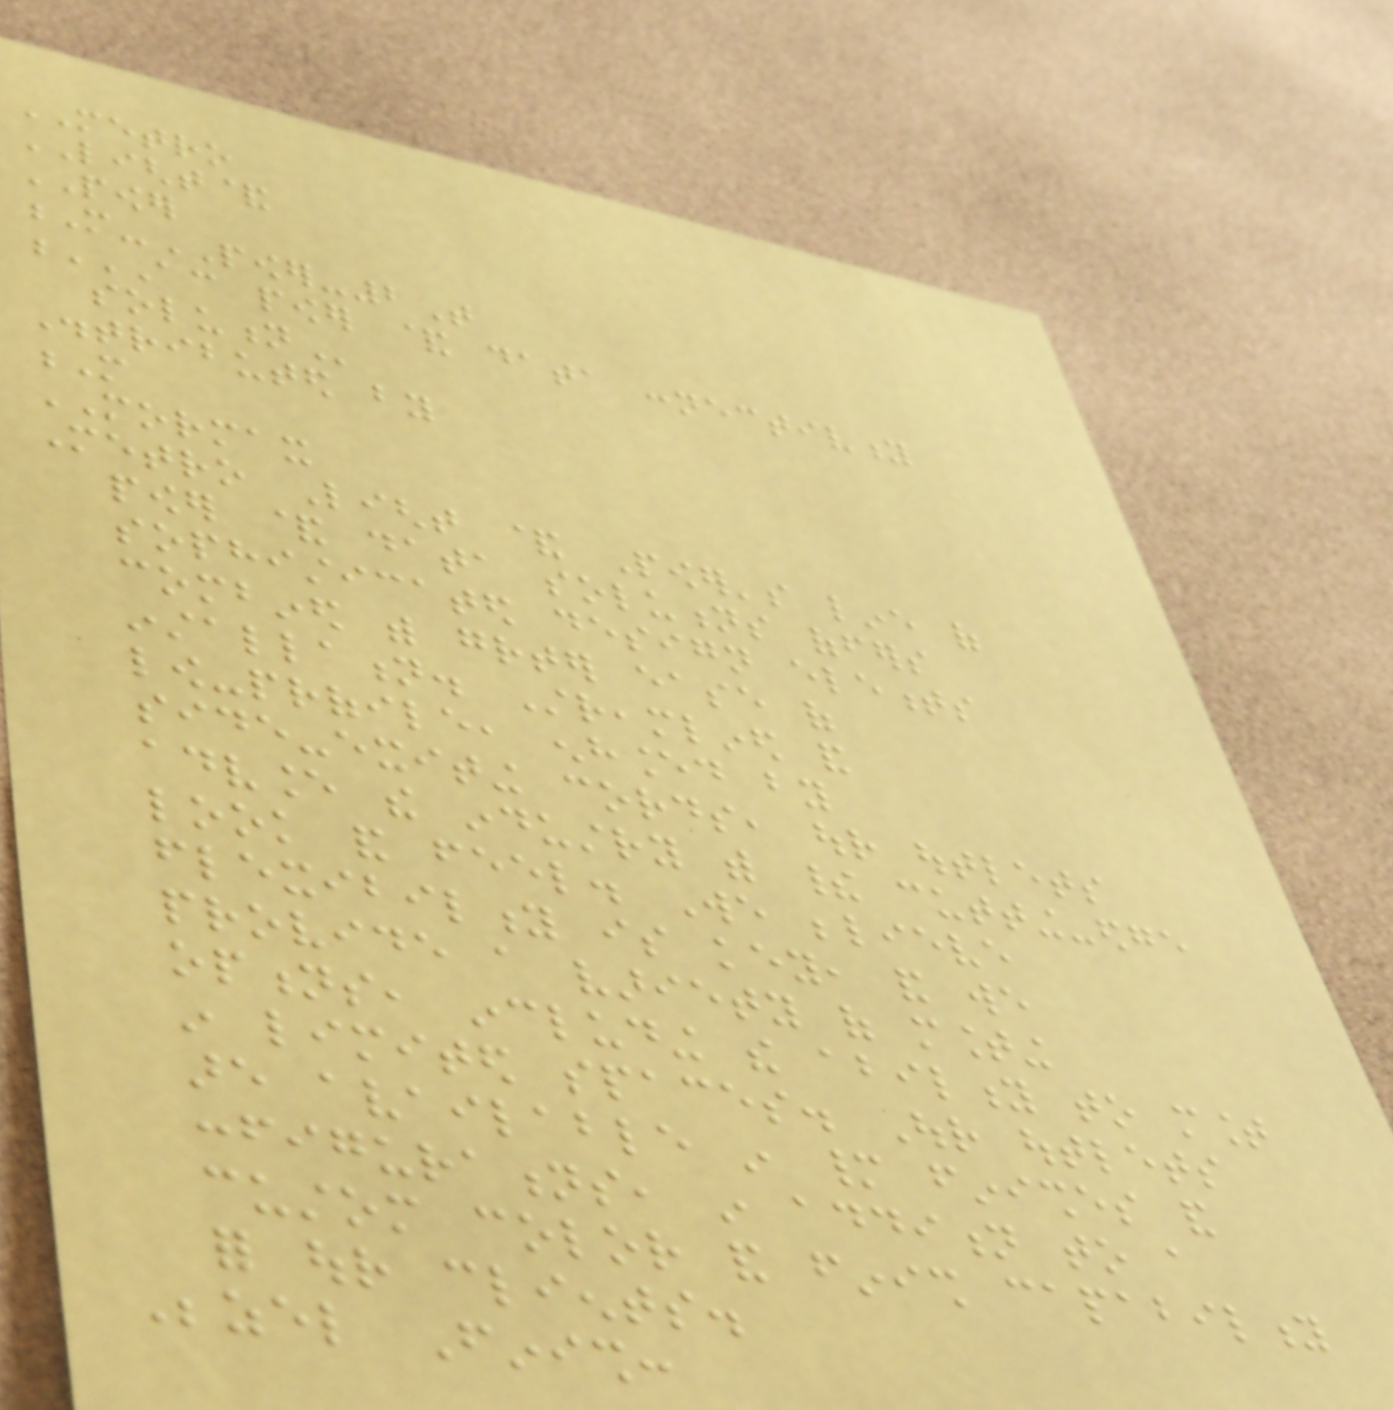METRO
LIGHT&
POWER
M-POWER-2T
AC POWER & DATA CONNECTIVITY
SOLUTION
Distributed by
M
MORMAX
Metro Light & Power's line of
power & data solutions offers
sophisticated design elements
combined with greater ease of
installation. Streamlined and
low-profile, enhanced by
side-exiting cords, our outlets
advance the industry with their cutting-edge
look and feel. We believe
flexibility is key, and we
provide a variety of mounting
options, including the ability to mount
in limited spaces. Our outlets
are available in many finishes and
configurations, in addition to a
custom color and finish capability
for our clients.
Bezel Finish:
